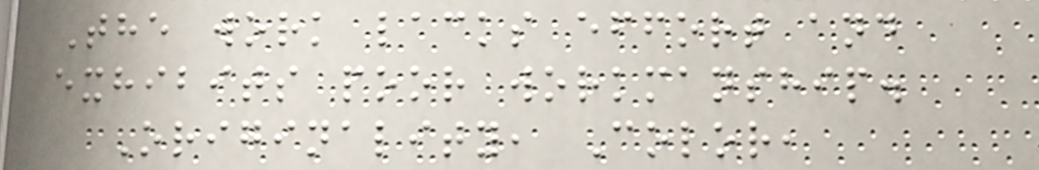The work lacks effort and
exhibits poor workmanship.
Originality, Color,
